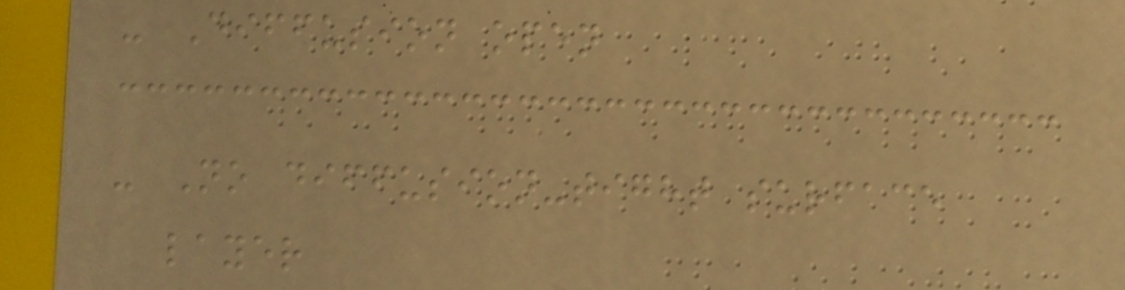- Diffusion open
- No diffusion-tight surface
layer
